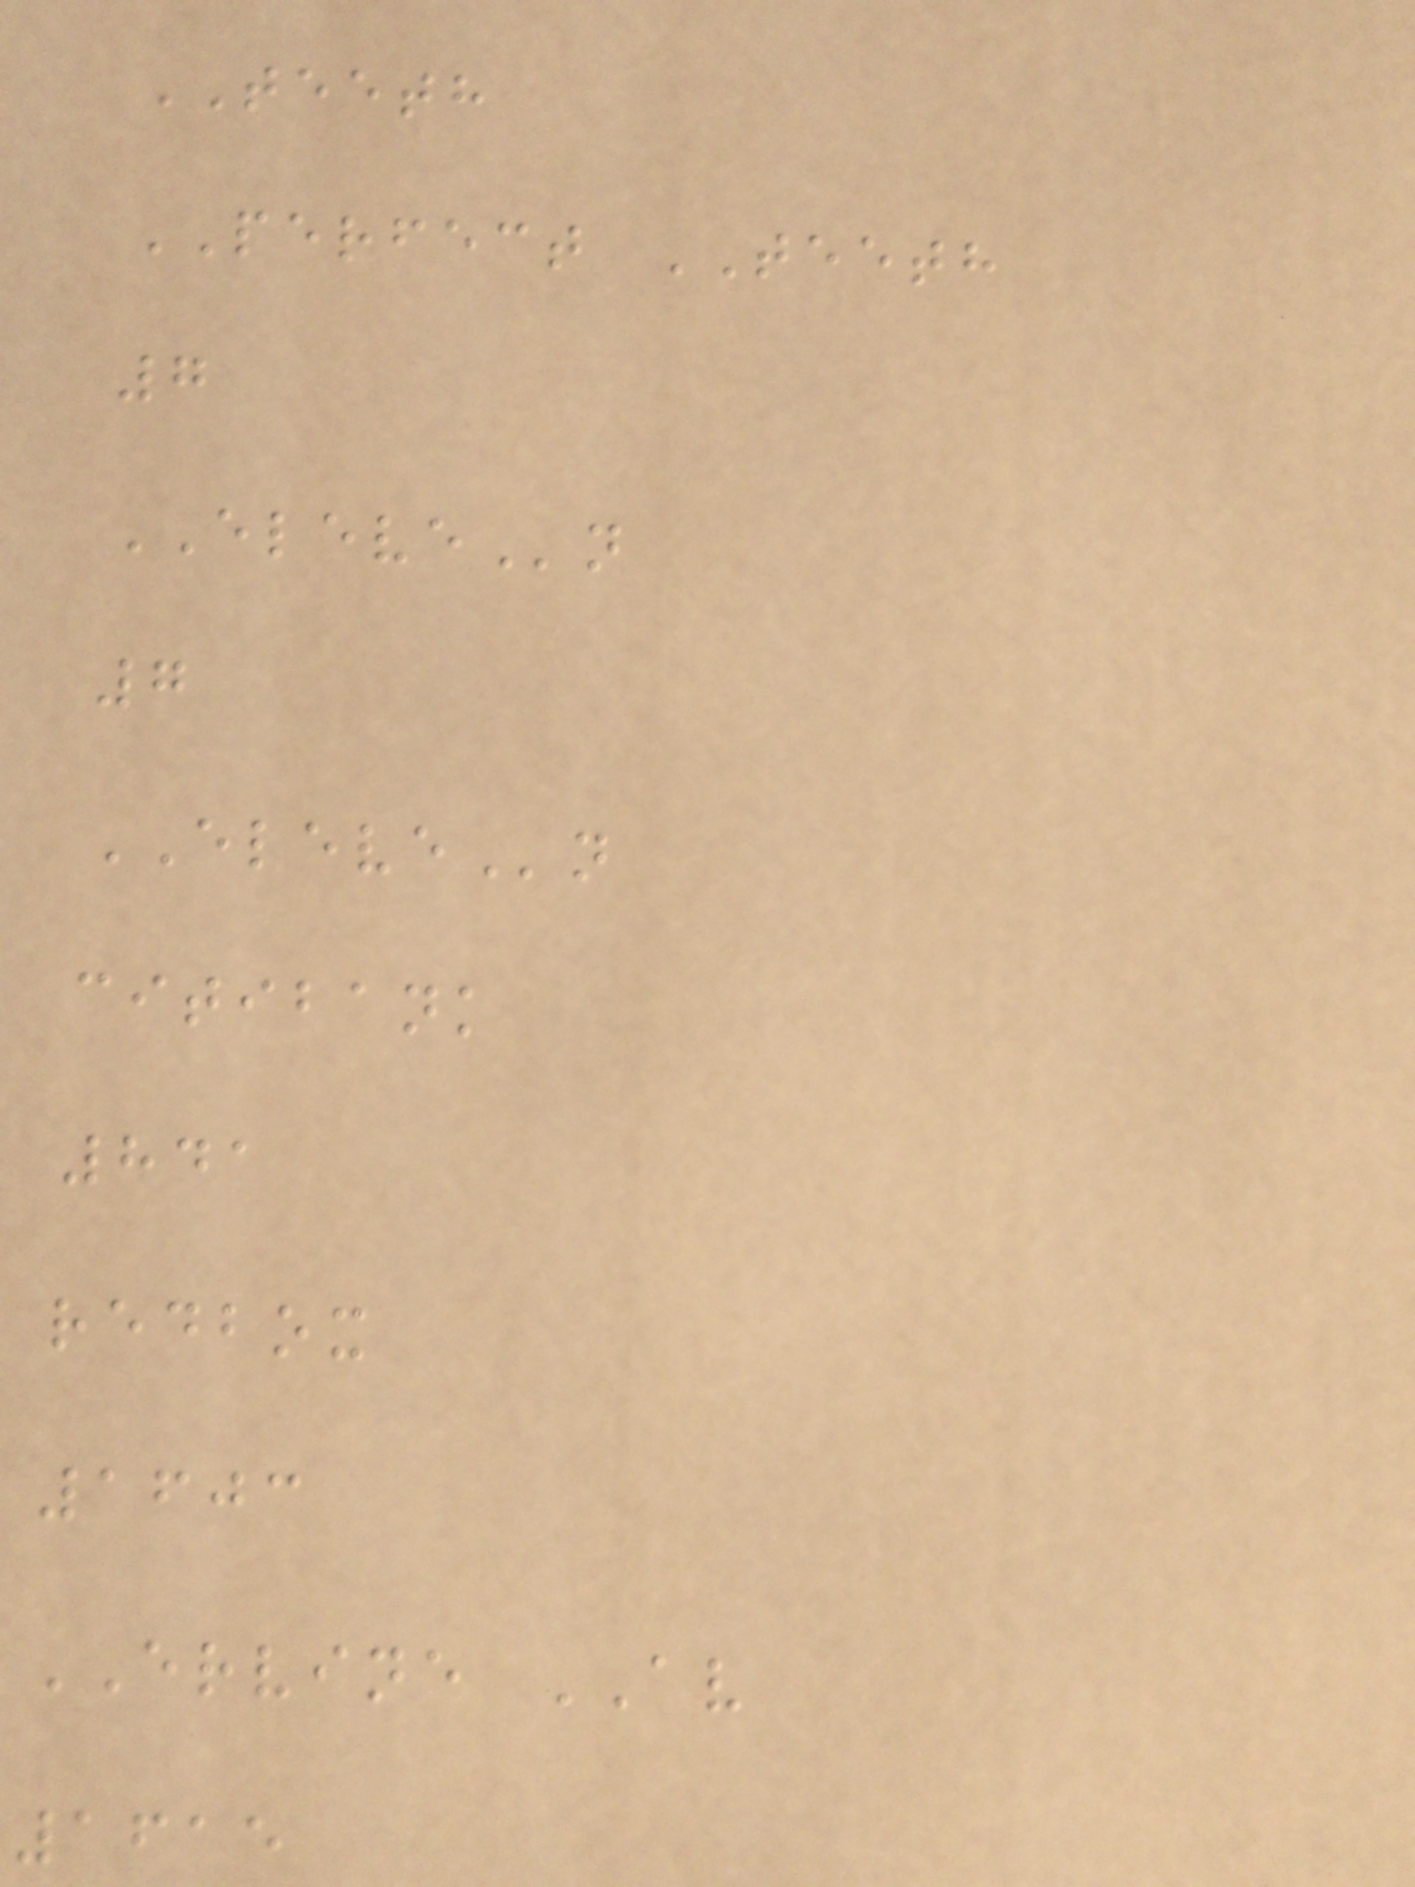TEETH
PERFECT TEETH
7
ELEVEn
7
ELEVEn
citibank
841
redbox
1603
ERVINE AV
1615
